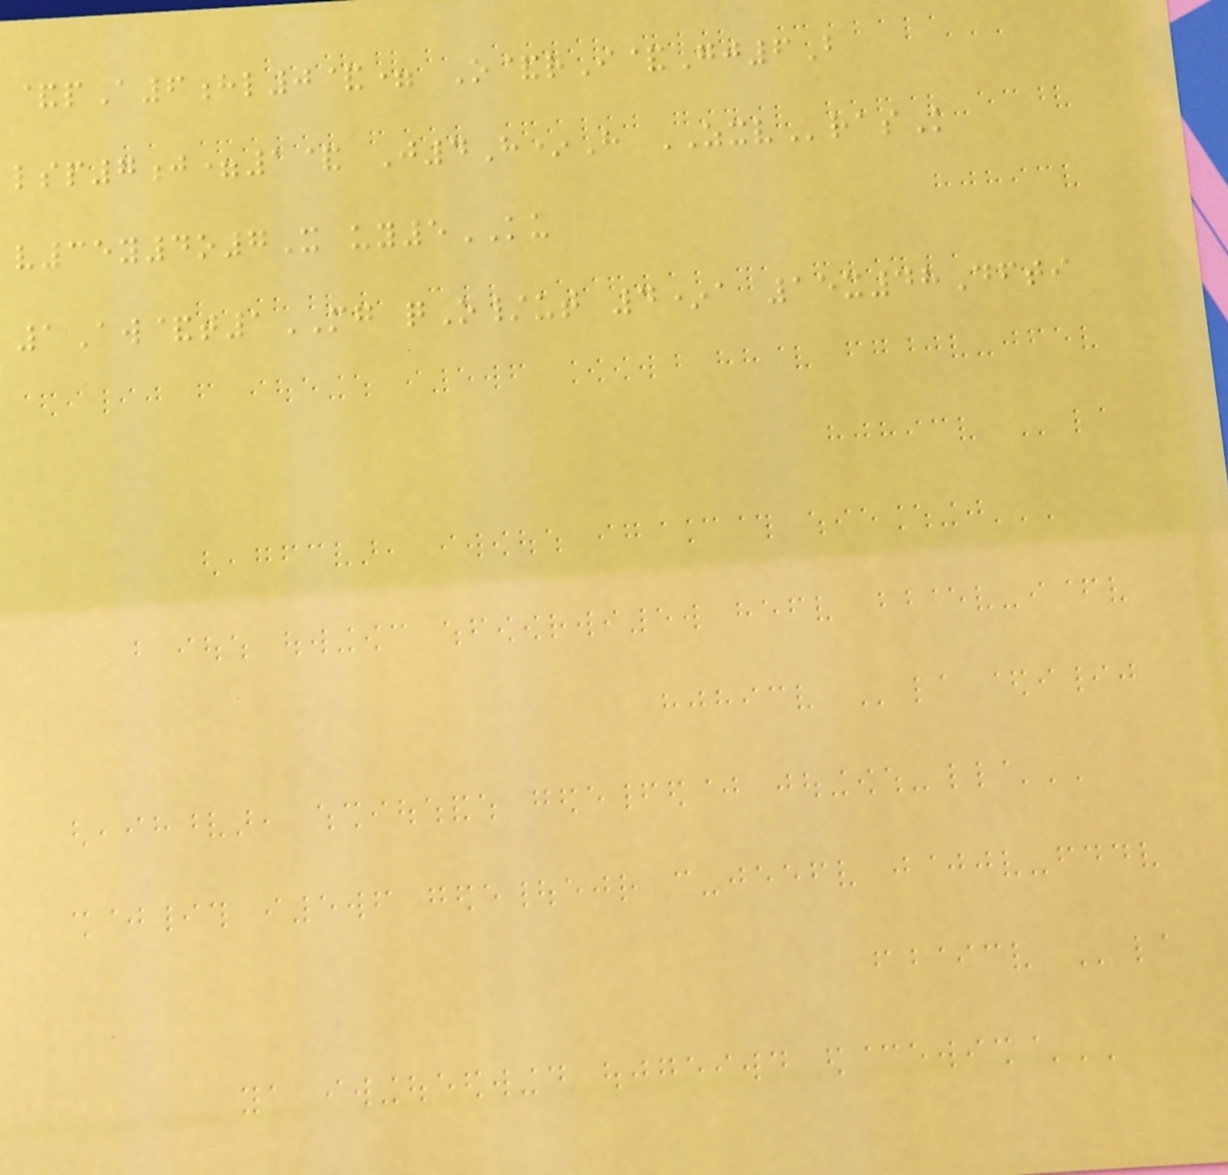&pA6hl0&= O&rI&Gj6B
lsp7j=1& J4H*H ZXVrasK
v35y4o7X uy5KU
1Aw&t1MG qO/ut 4*a 15x48Dfti
